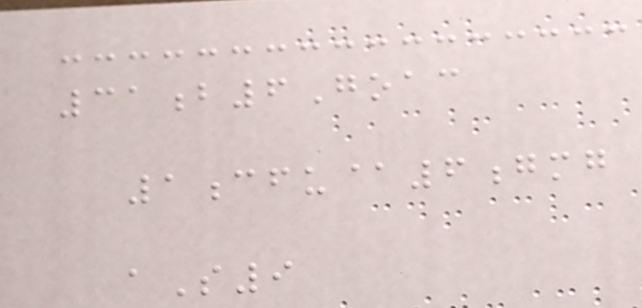31b6Goac
1cfu@6gmg
aS9
